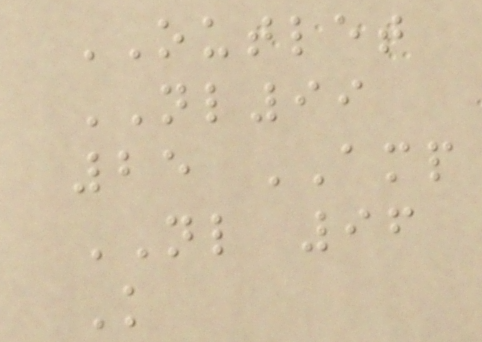OUTLET
NL99
25 AMP
NL 96
K
